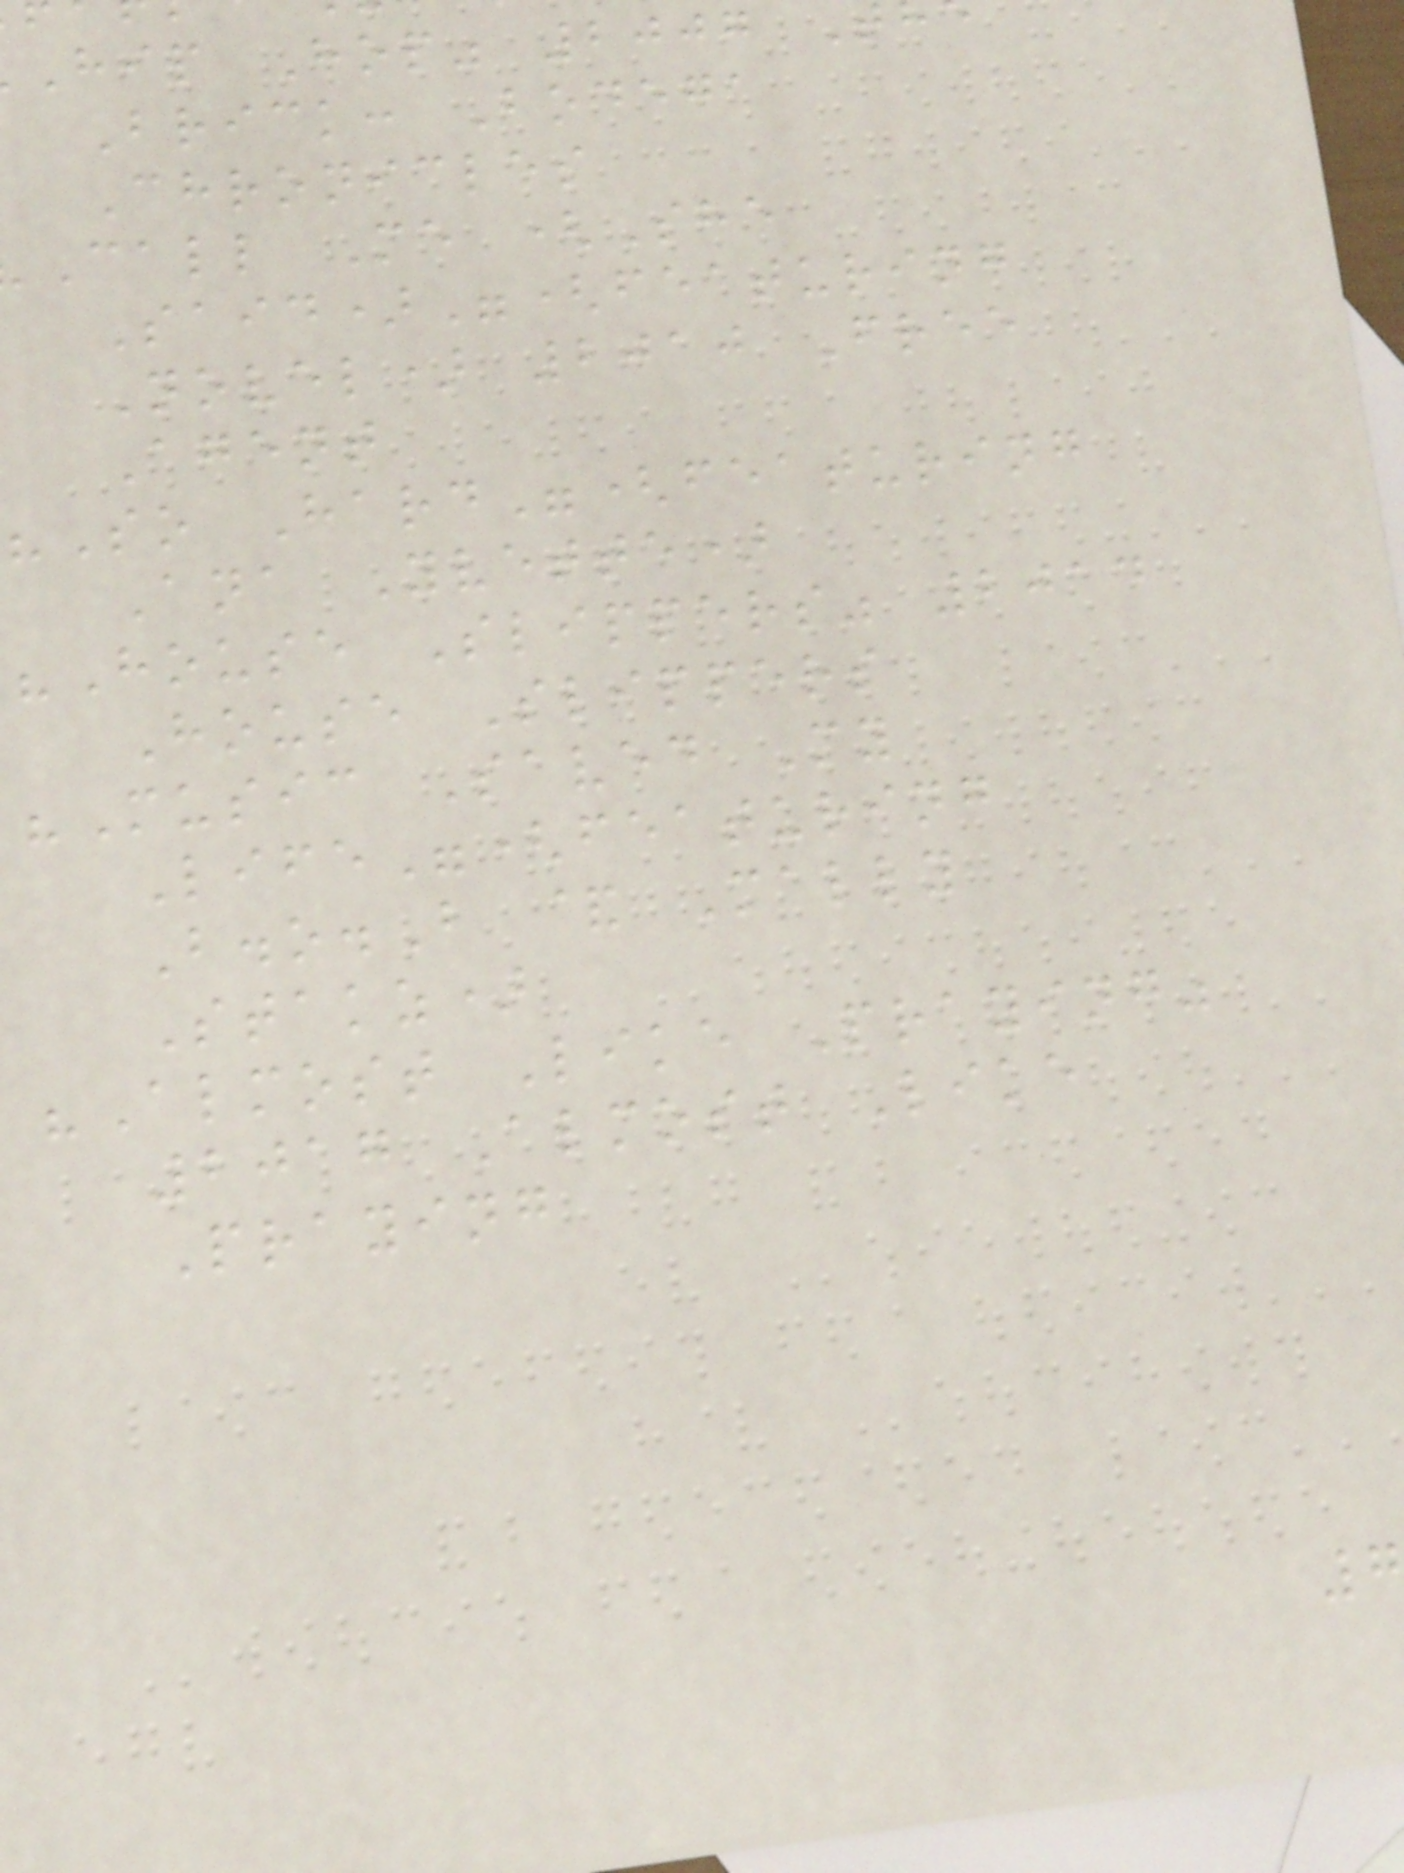Hip Hop" 2007 T
Brick: Bodega
Chronicles
Call Me (She
Said)"(featuring
Novel) 2010 Free
Agent
"So Hard"(featuring
Ana Yvette)
"House Slippers" 2014
House Slippers
"Music Saved My
Life"(featuring
B.o.B & Mally
Stakz)
"Almost Like Praying"
2017 Almost Like
Praying
